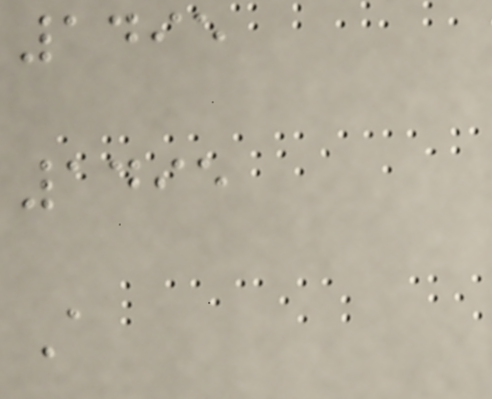1495
1495
A
